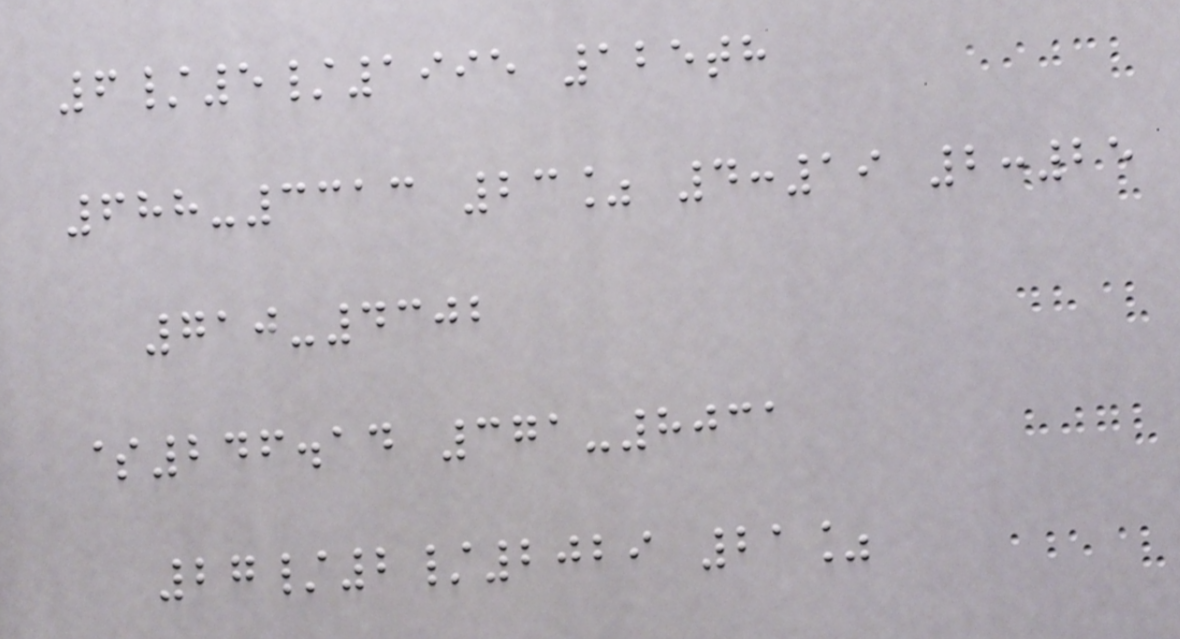6/5/1995 125th
688-3313 23% 4:19 2:25
710-4302
$246.14 371-8031
27/2/2029 21%
